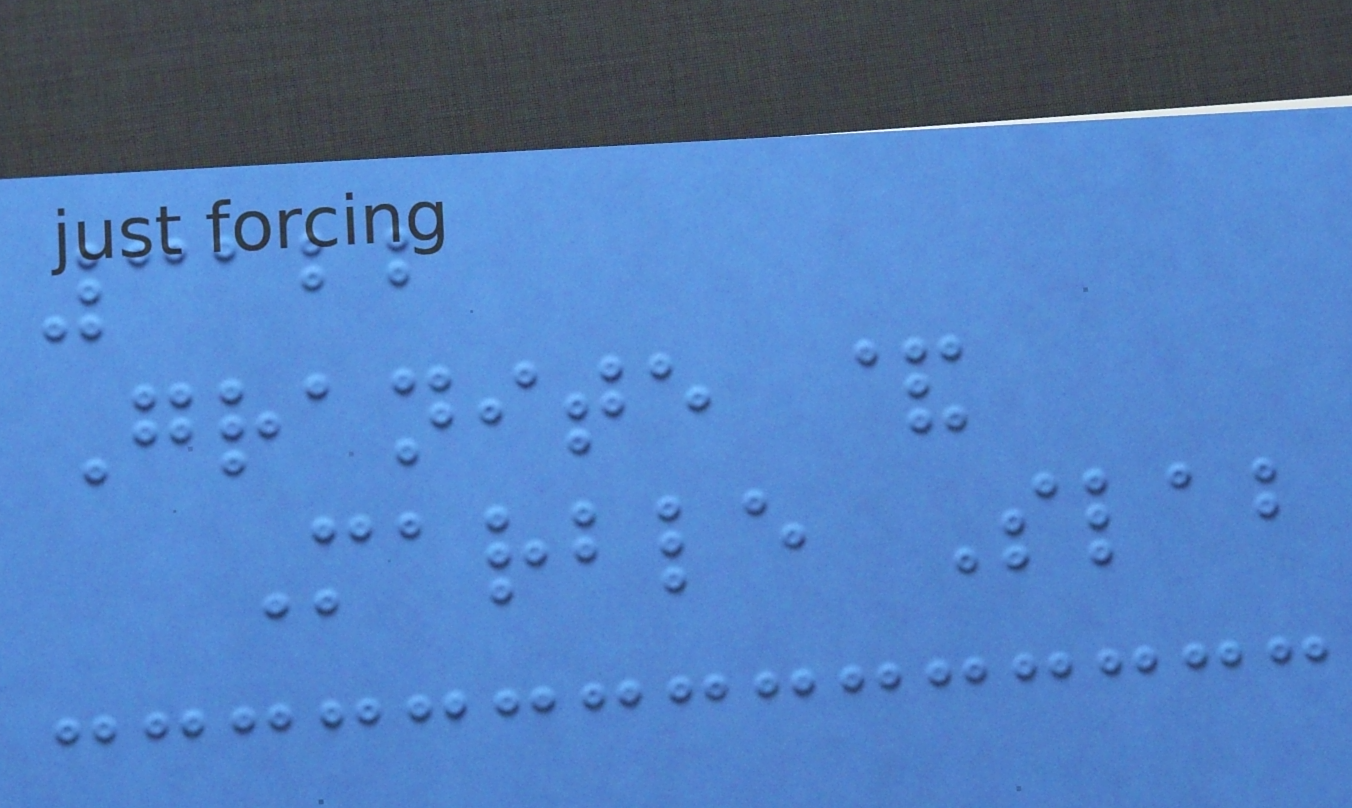3122
Granite &
Marble Slab
